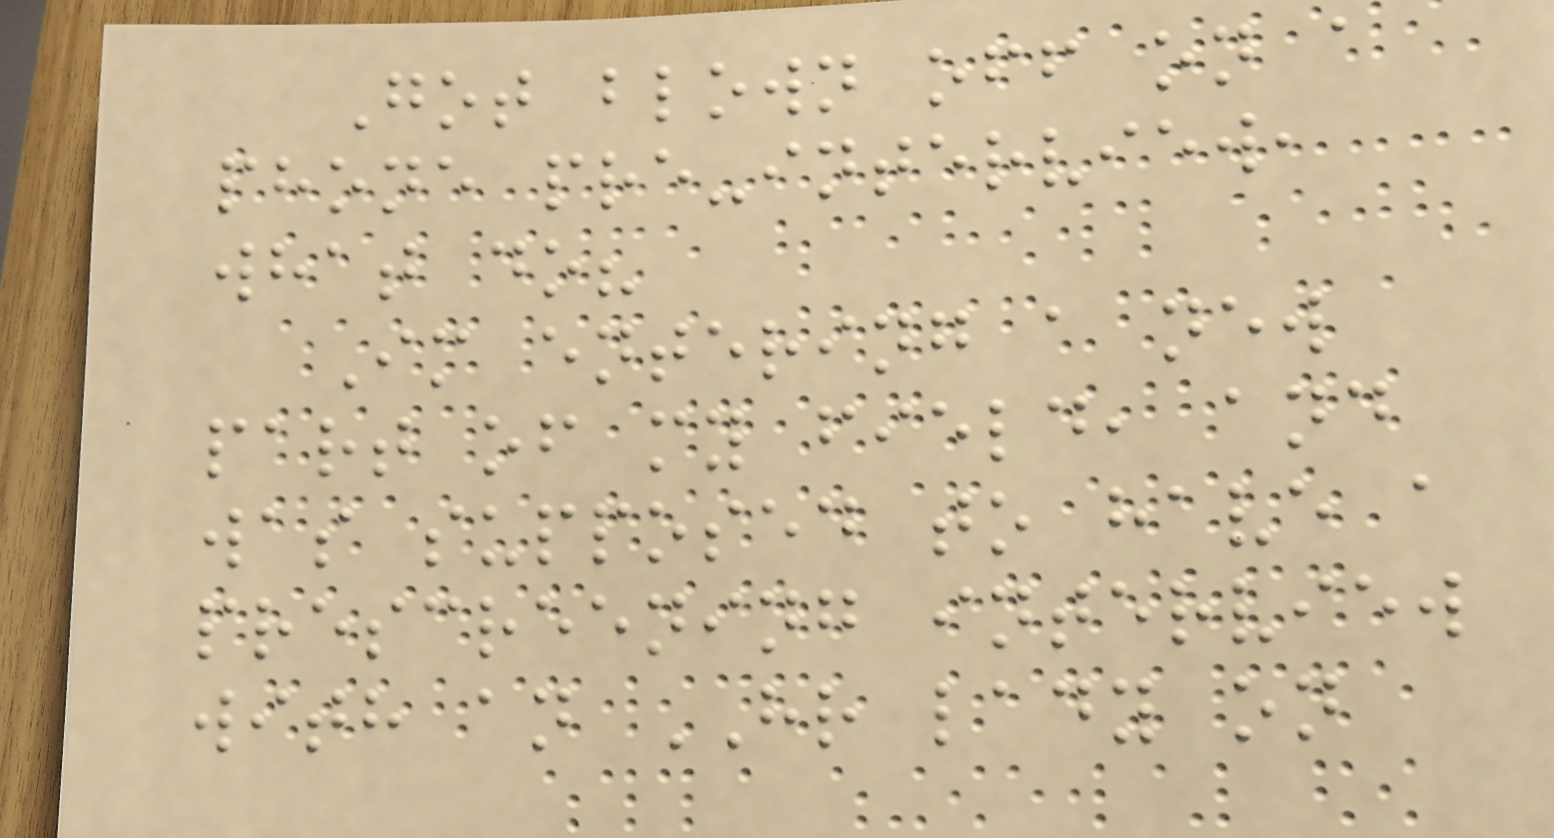Got blown off on a
phone pre-interview,
what do?
Im entering a new
part of my field, and
was supposed to have a
prescreening interview
with an HR lady on
